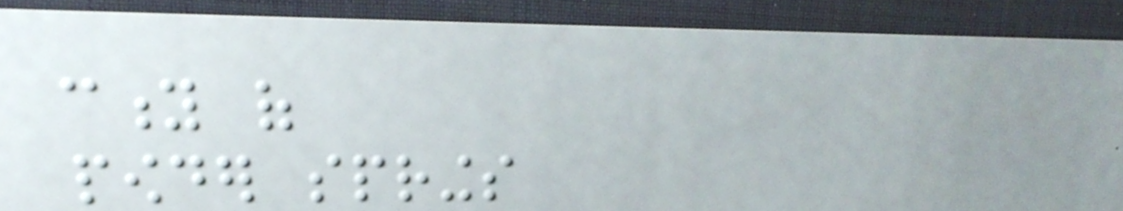city of
powder springs
